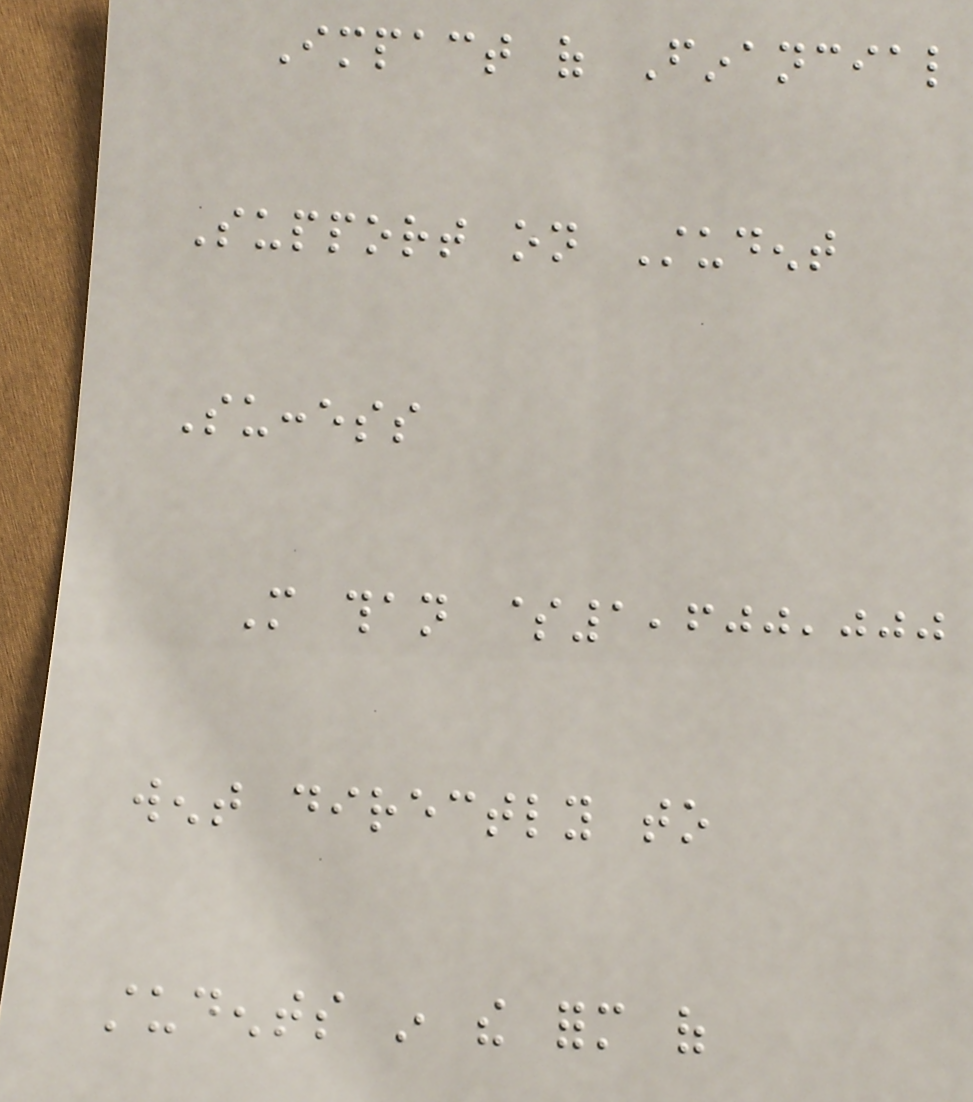Impact of Financial
Support on Student
Success
More than $1,600,000
went directly to
students in the form of
